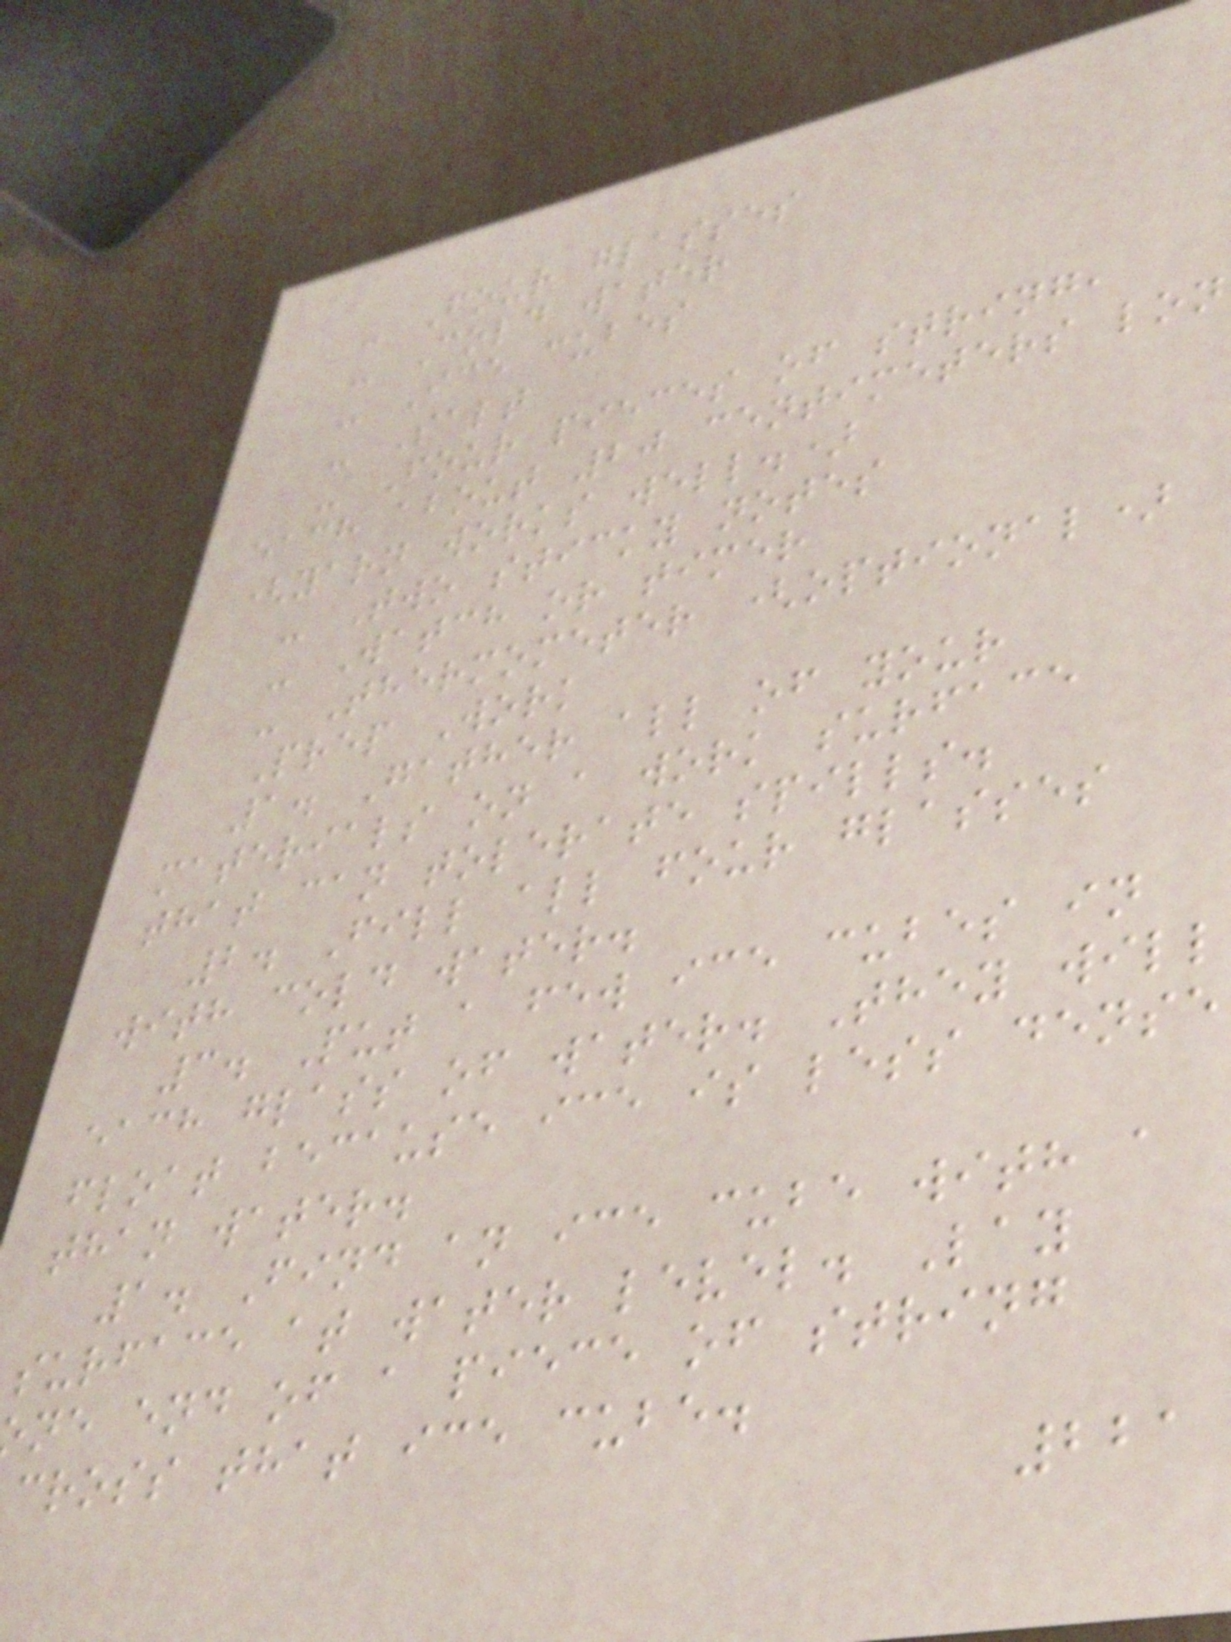- Four glasses
- Cold water
- Ice cubes
- Salt
- Four pieces of string,
each about 20 centimeters lon
(yarn works well.)
- Two sticky notes
- Watch or timer
- Thermometer (optional)
Prep Work
1. Gather all of your
materials on a work surface
that can tolerate spills.
2. Fill all four glasses
with cold water.
3. Put a few ice cubes in
each glass of water. They will
float because ice is less dense
than water.
1. Find an ice cube with a
surface at water level. Lay
ne end of a piece of string
cross that ice cube.
221
